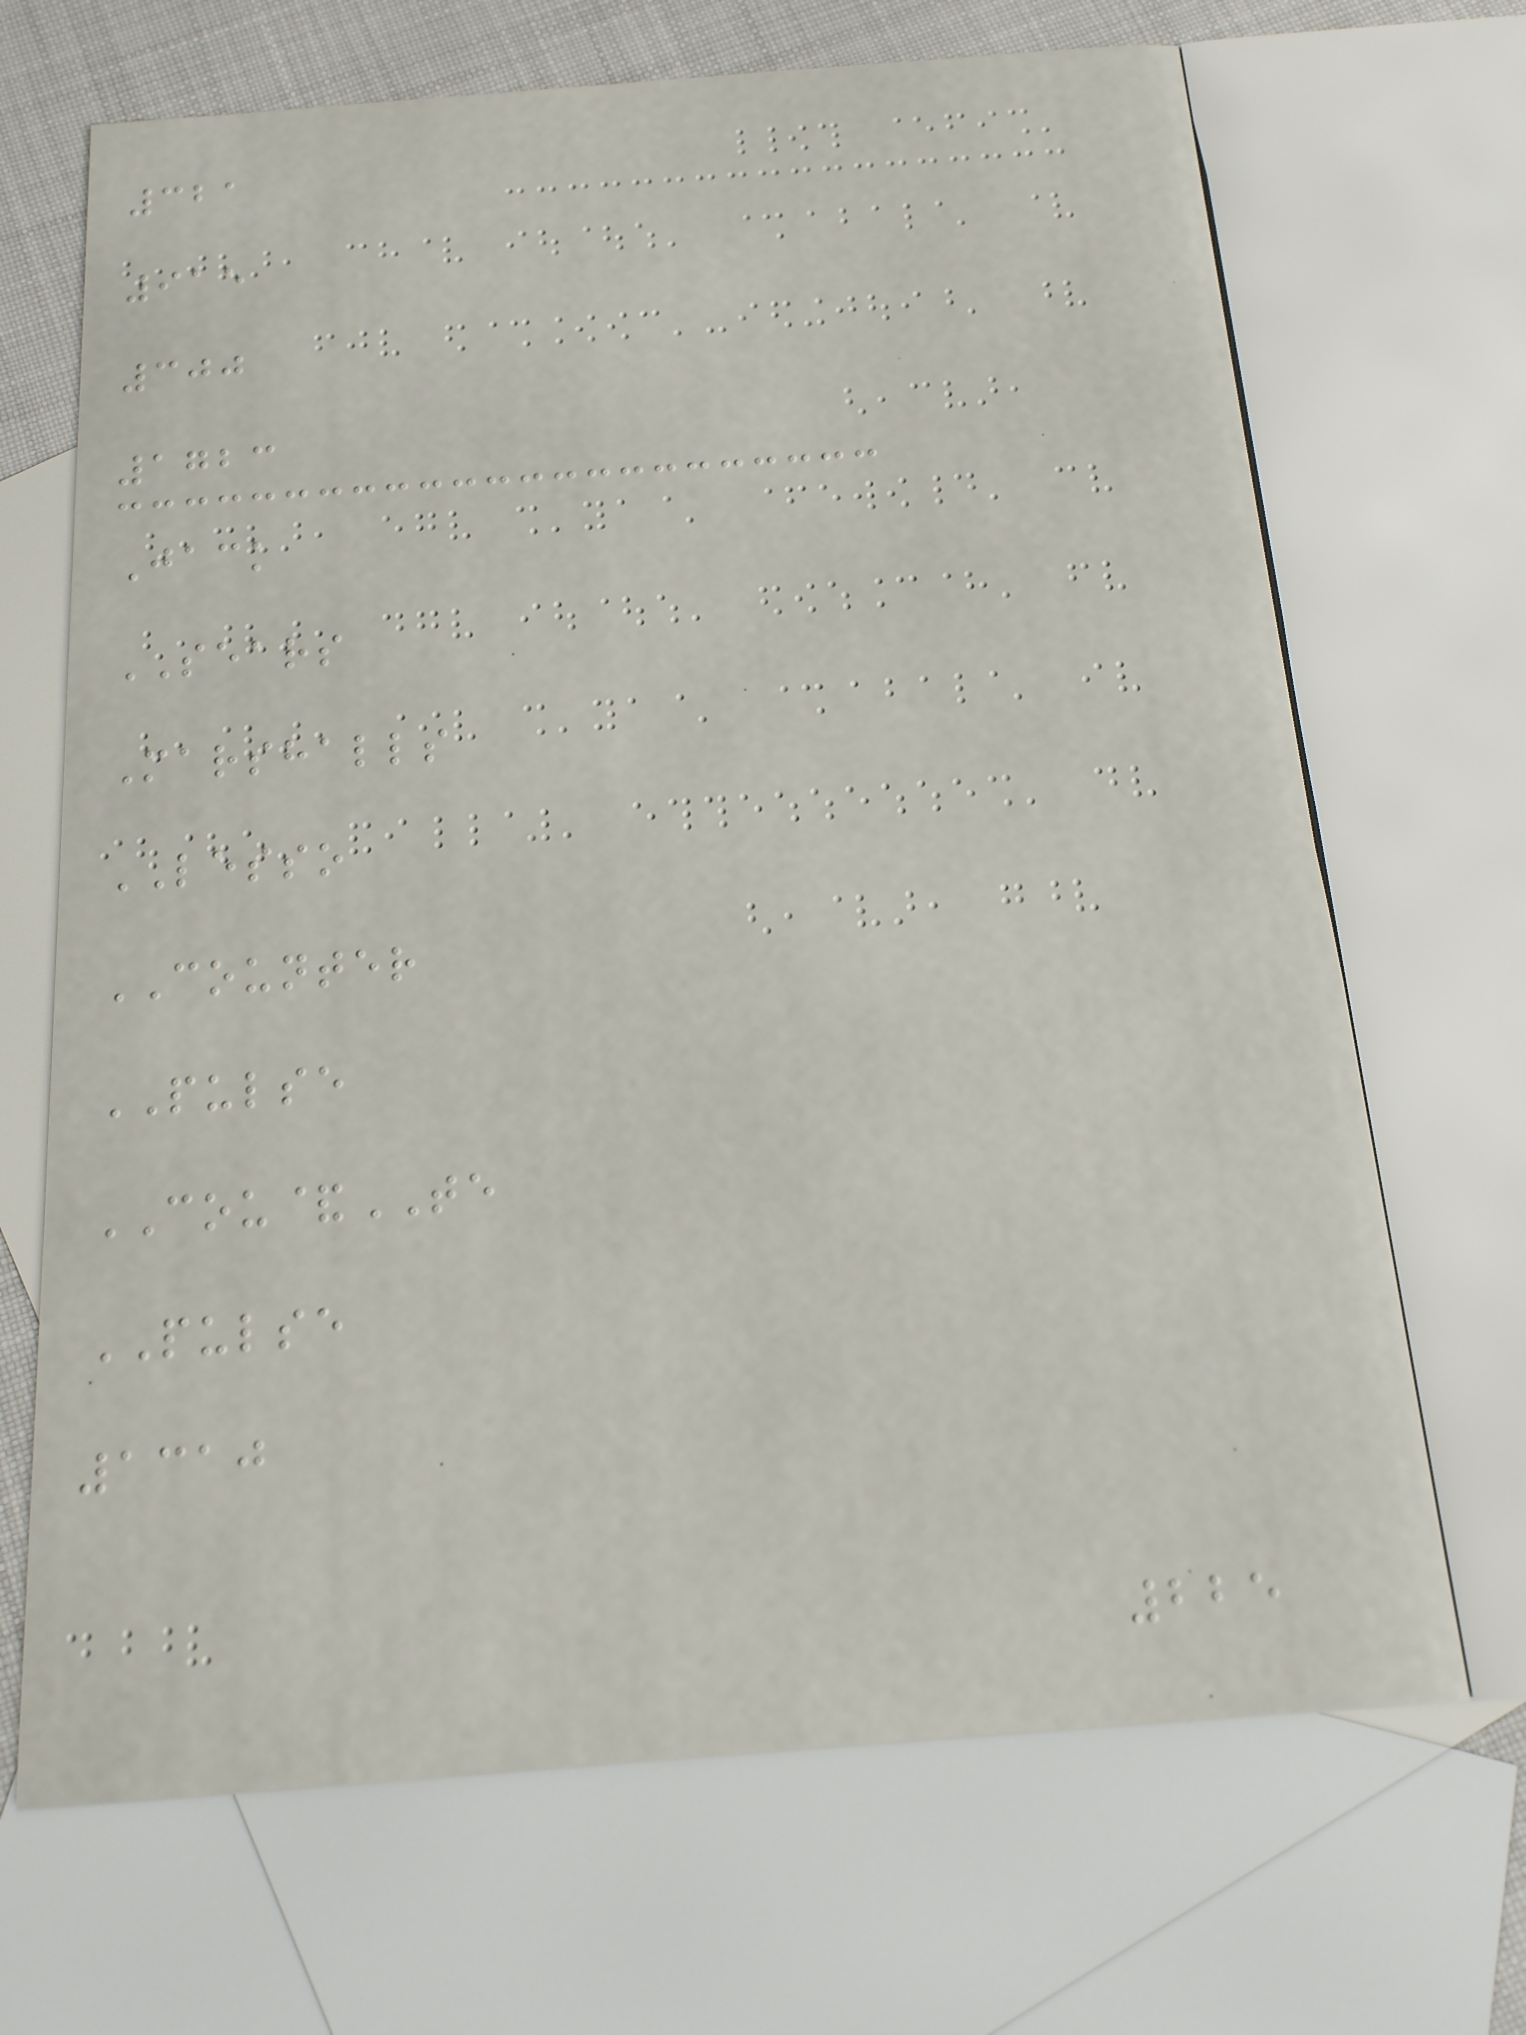321
915
300
1723
Jack
SEARS
Marshalls
LESSO
COUNTER
PULSE
COU&TE
PULSE
1310
225
